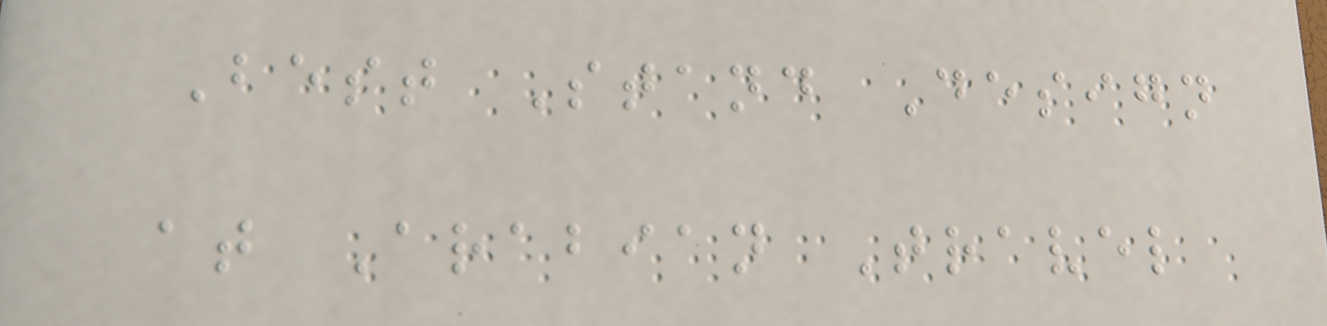Best Stand Design
at Arabian Travel
